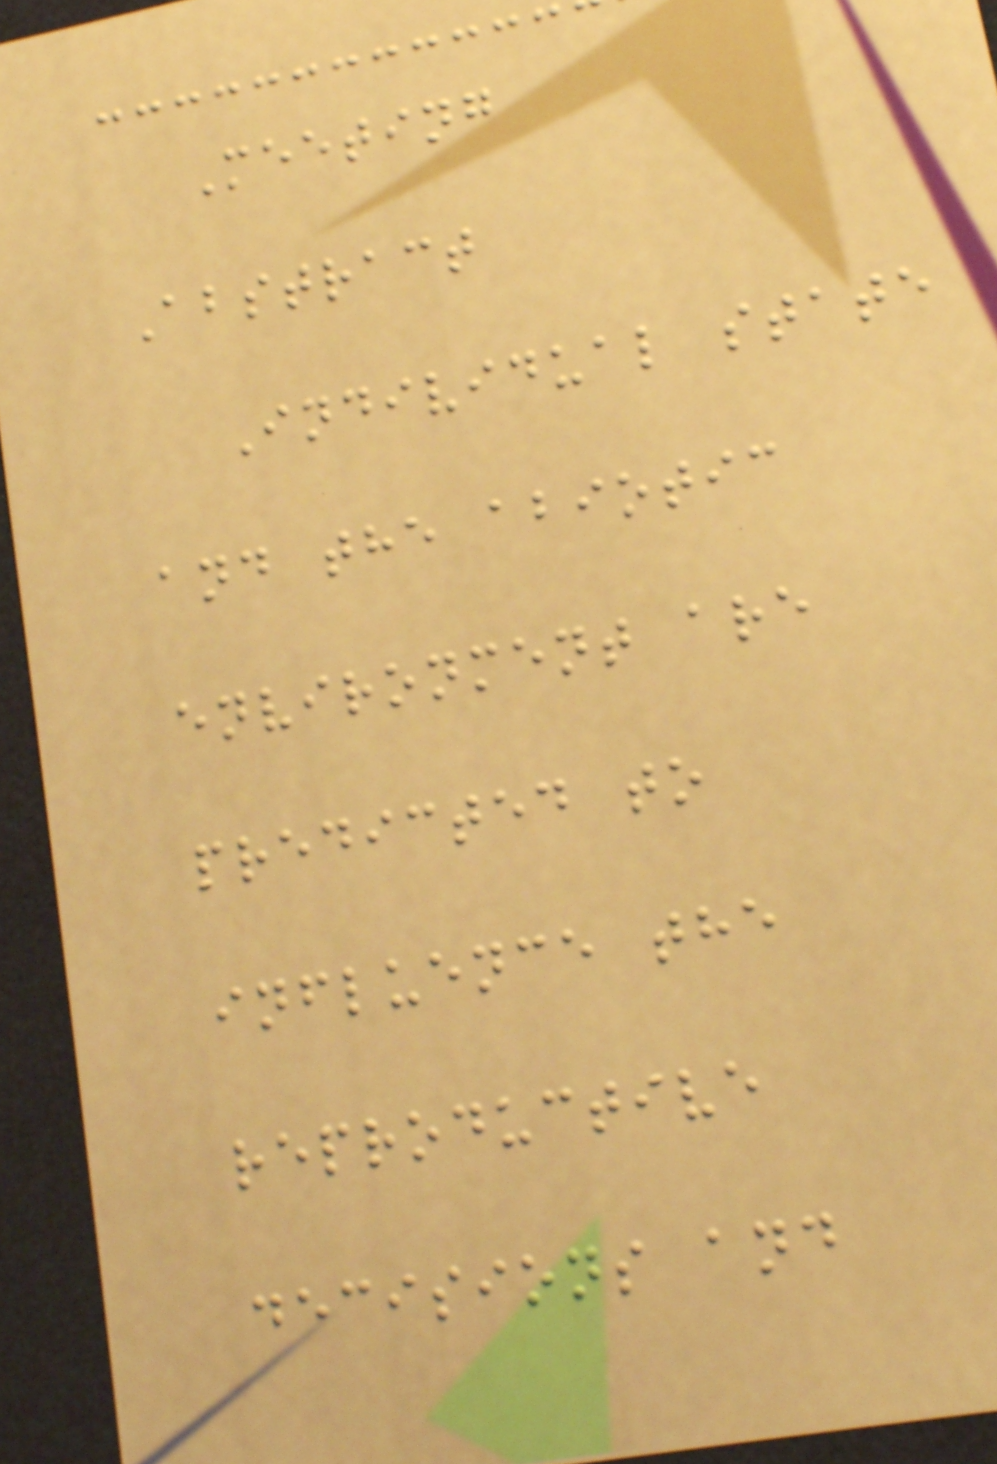Meeting
Abstract
Individual state
and the abiotic
environment are
predicted to
influence the
reproductive
decisions and
